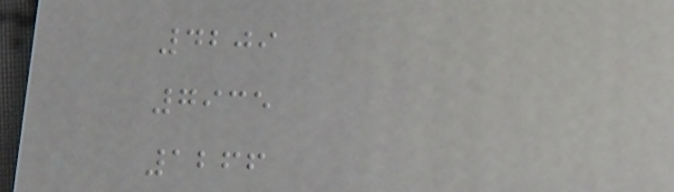4209
7935
1266
